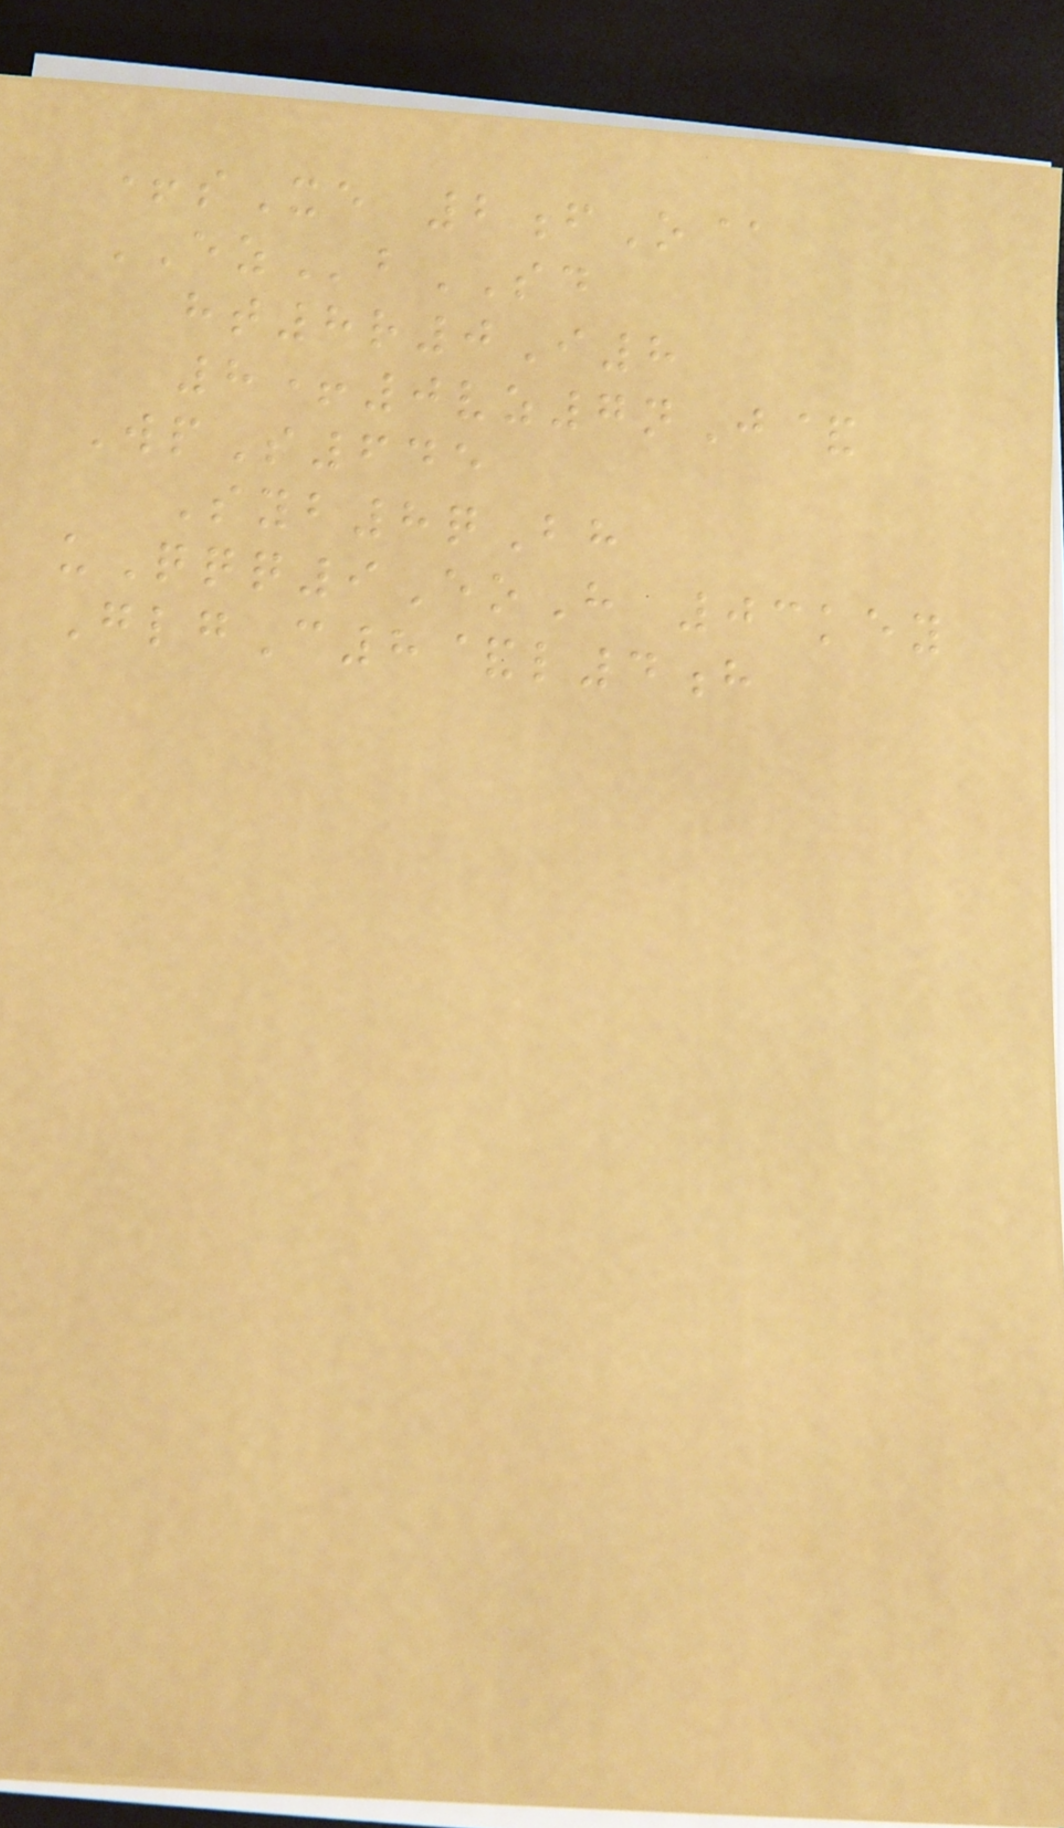+sXe 2fO@
EZbSD
ht8r0I8
8+0vz7nJ&
WpS645
Syb8qBh
uQqq9EoH 03key
GlgC8&l4h
